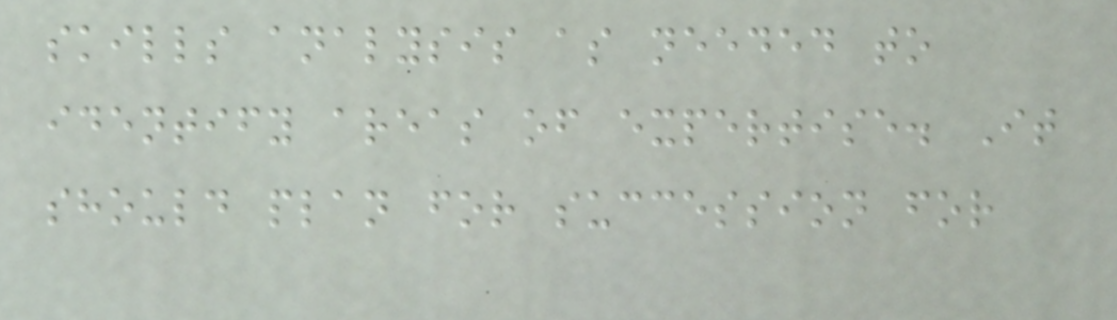skills analysis as needed to
identify areas of expertise. It
should plan for succession for
